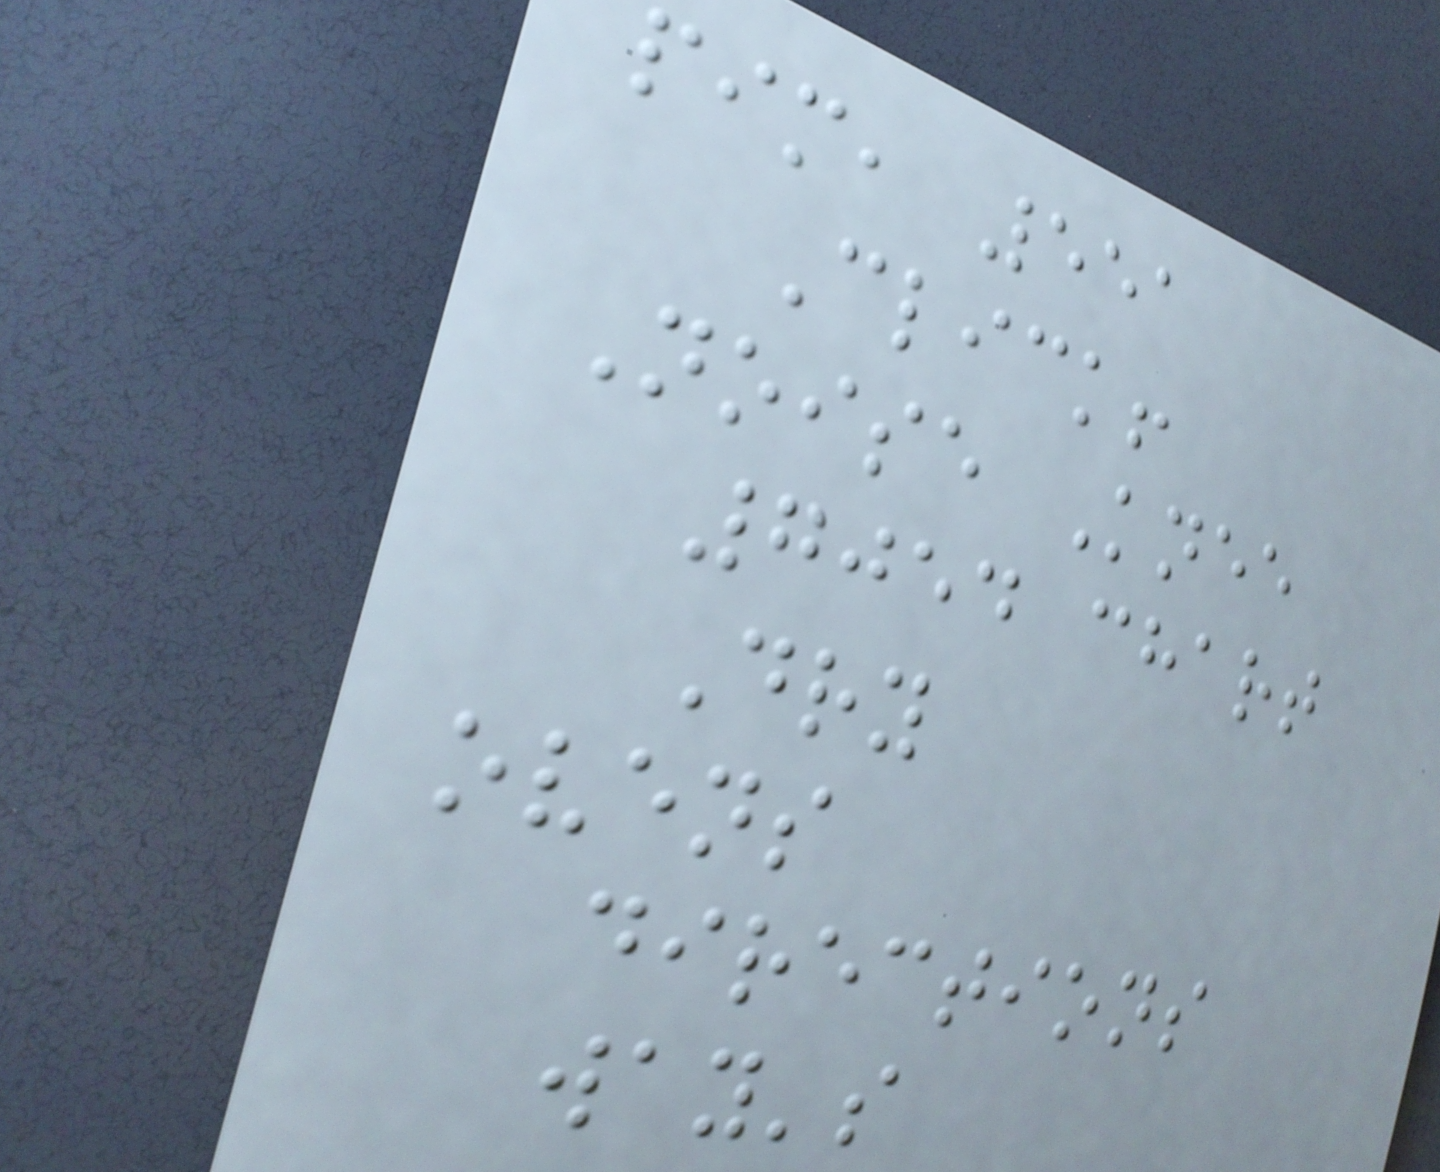pim, 551
Click!
Noise Knee
7054 chart
Dry
ovens
directions
way's
